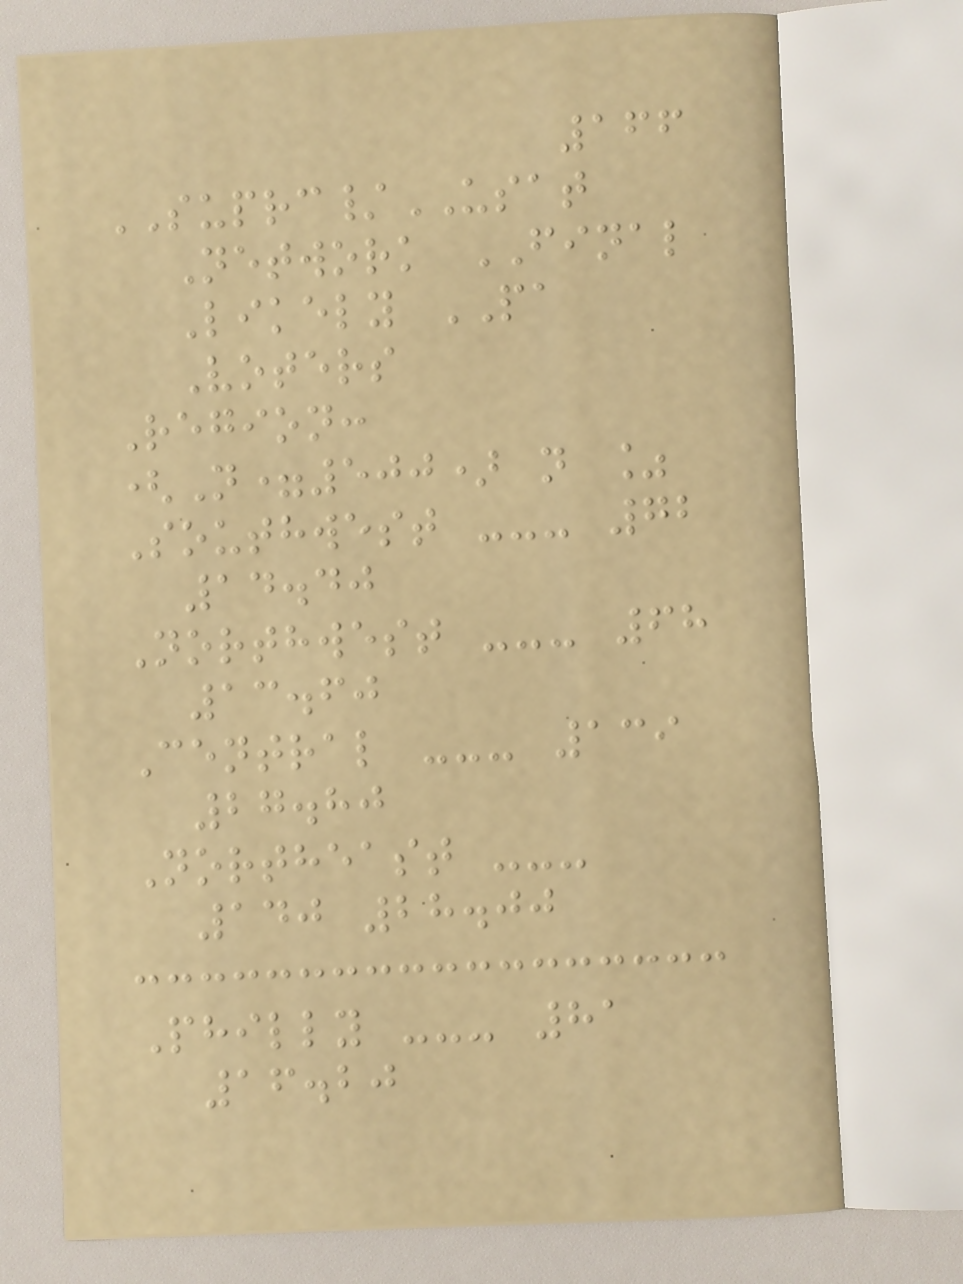166
SUPRC/USAT
Network FINAL
Likely PA
Voters
Region:
(N=500) n %
Southwest --- 72
14.40
Northwest --- 68
13.60
Central --- 139
27.80
Northeast ---
140 28.00
Philly --- 81
16.20
